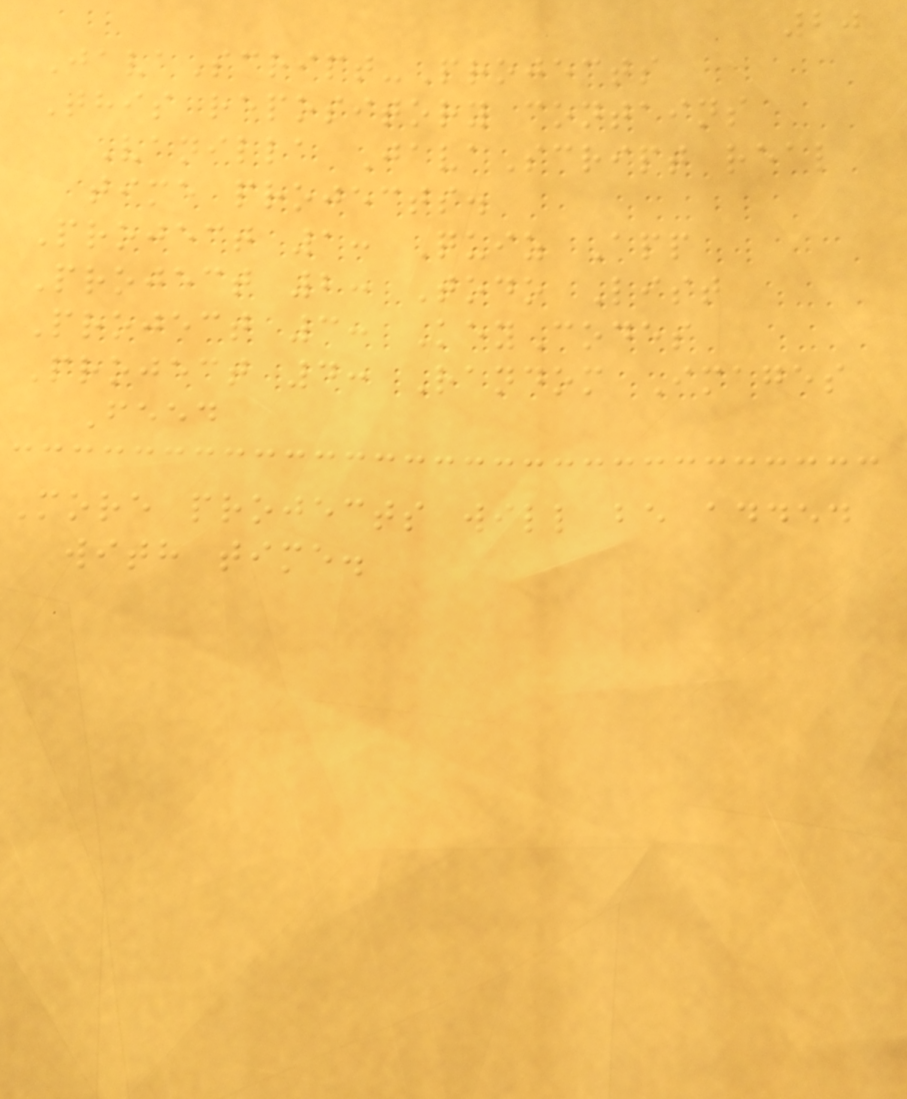20
JavaScript-Projects
This repository contains
Vanilla JavaScript real
time projects.
Project 1: Quiz App
Project 2: Todo List
Project 3: KeyCodes
Project 4: Random Images
Feed
More projects will be added
with time.
